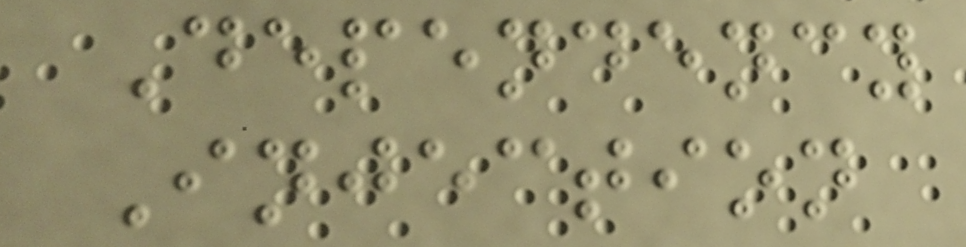Dependency
Injection
